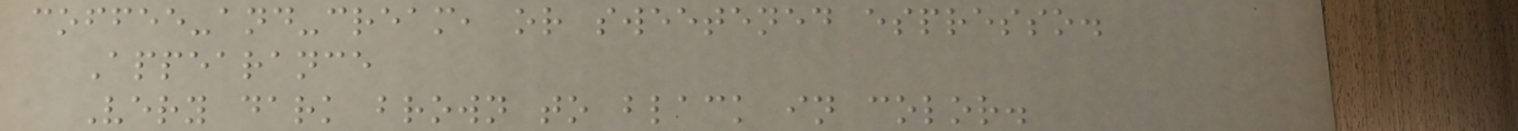coffee-and-cream, or sweetened espresso.
Appearance
Very dark brown to black in color.
